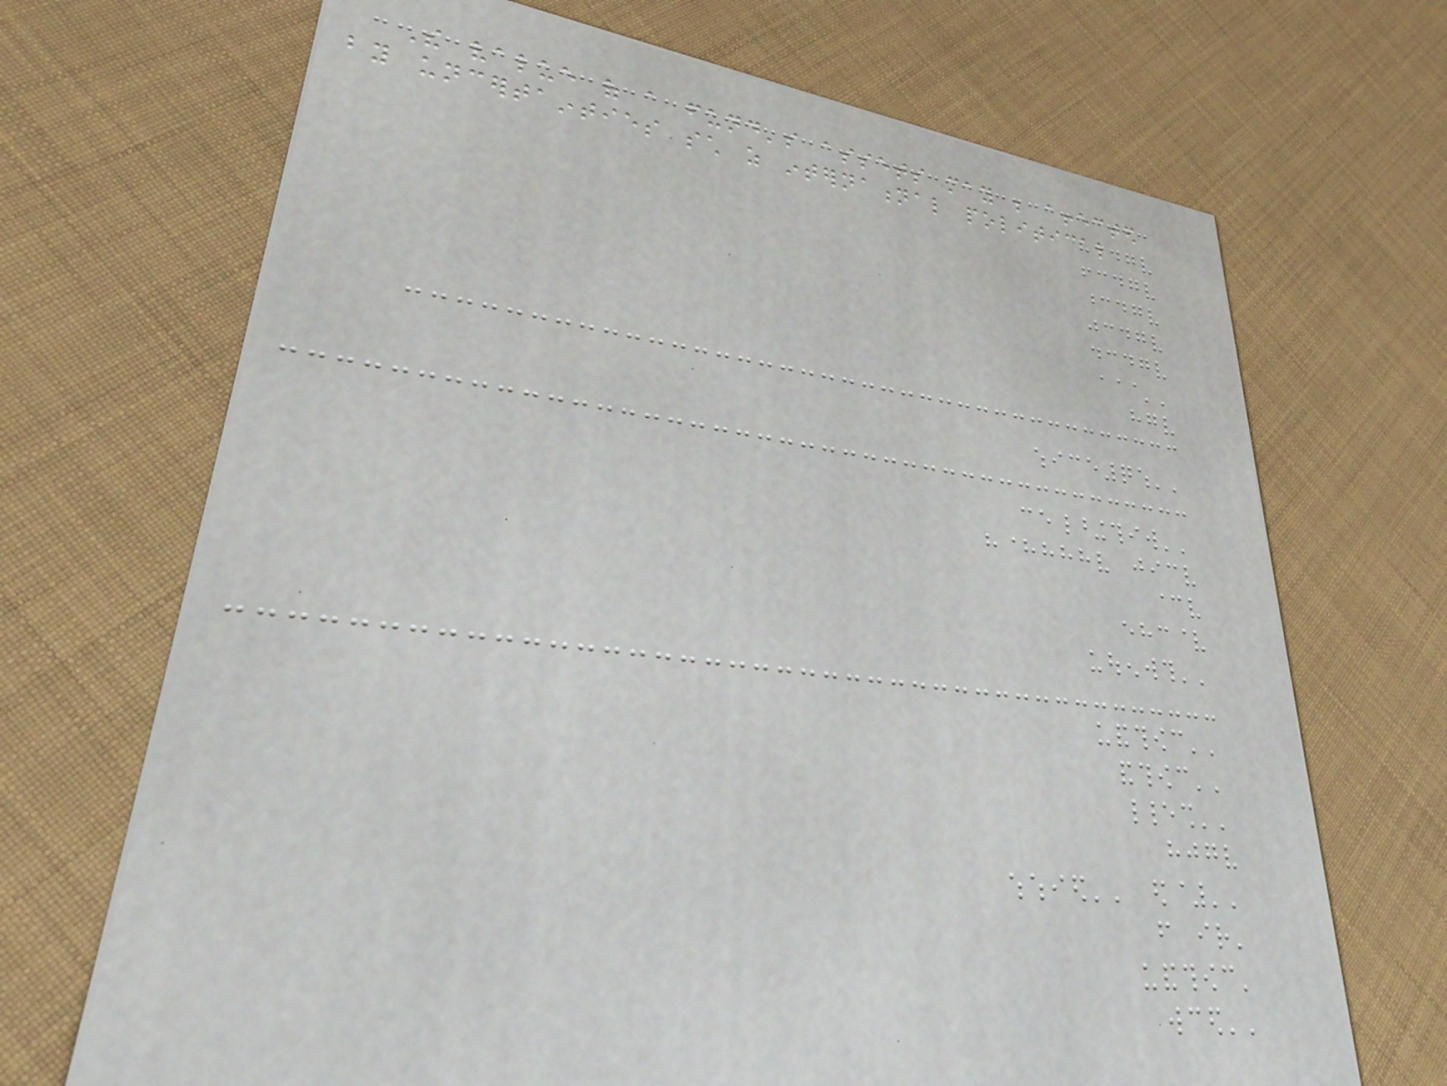The value of a fund's assets may be affected
by uncertainties such as international political
